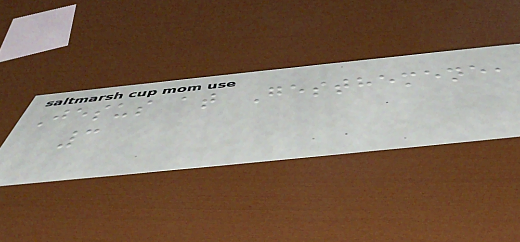Jesus at Gesthemene,
3
